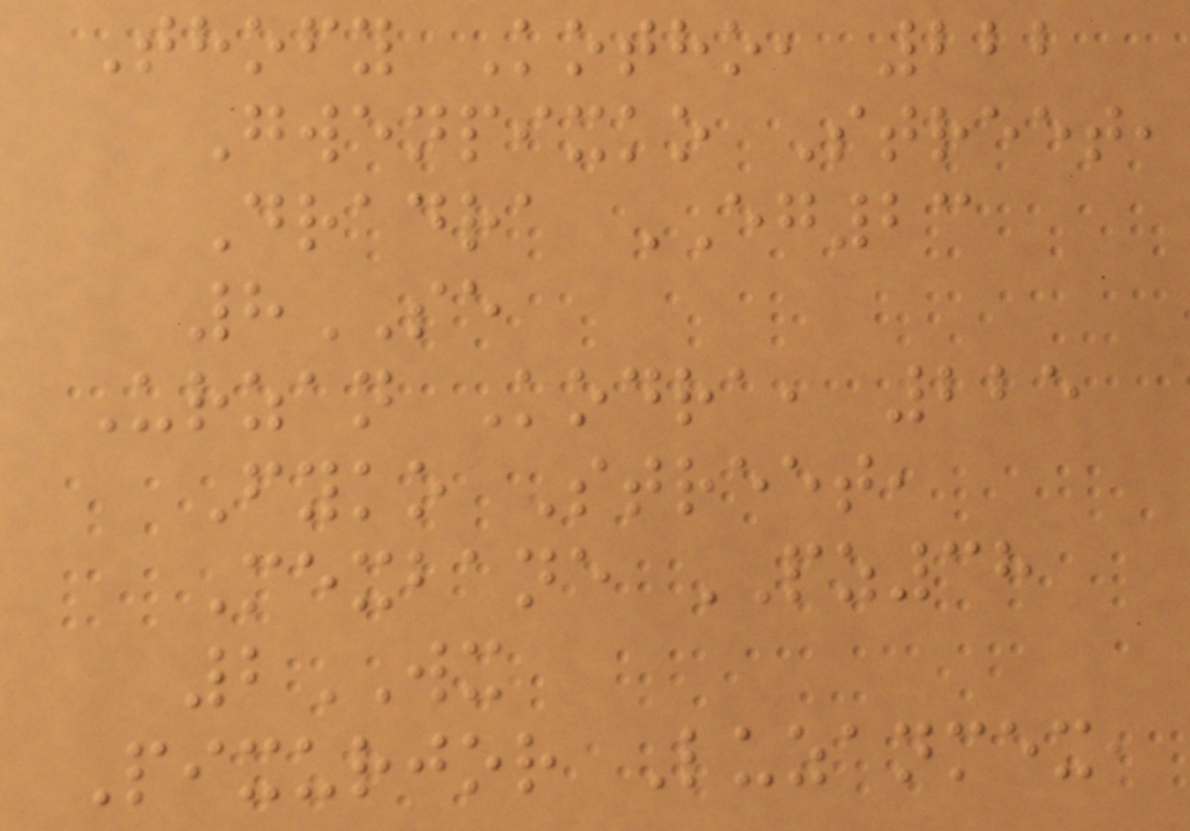Thofy Kotho, 222
Gwenpixko Street,
Dradra EG23
8SE
Urzan Kodra, 225
Fyko Street,
Mexbane PZ38
2WX
Pixurjor Luzanmex,
